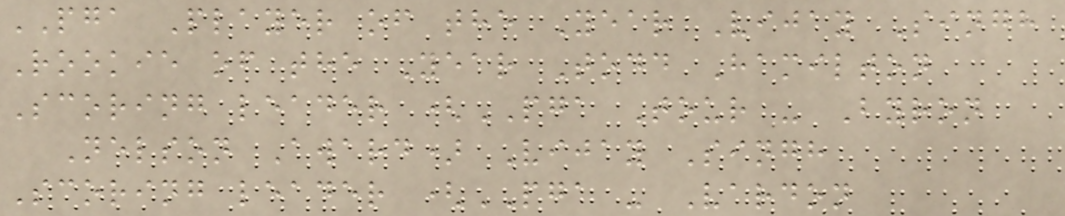PGA Player of the Year Vijay Singh
Rookie of the Year Todd Hamilton
Scoring leader (PGA Tour - Byron
Nelson Award) Vijay Singh
Scoring leader (PGA - Vardon
